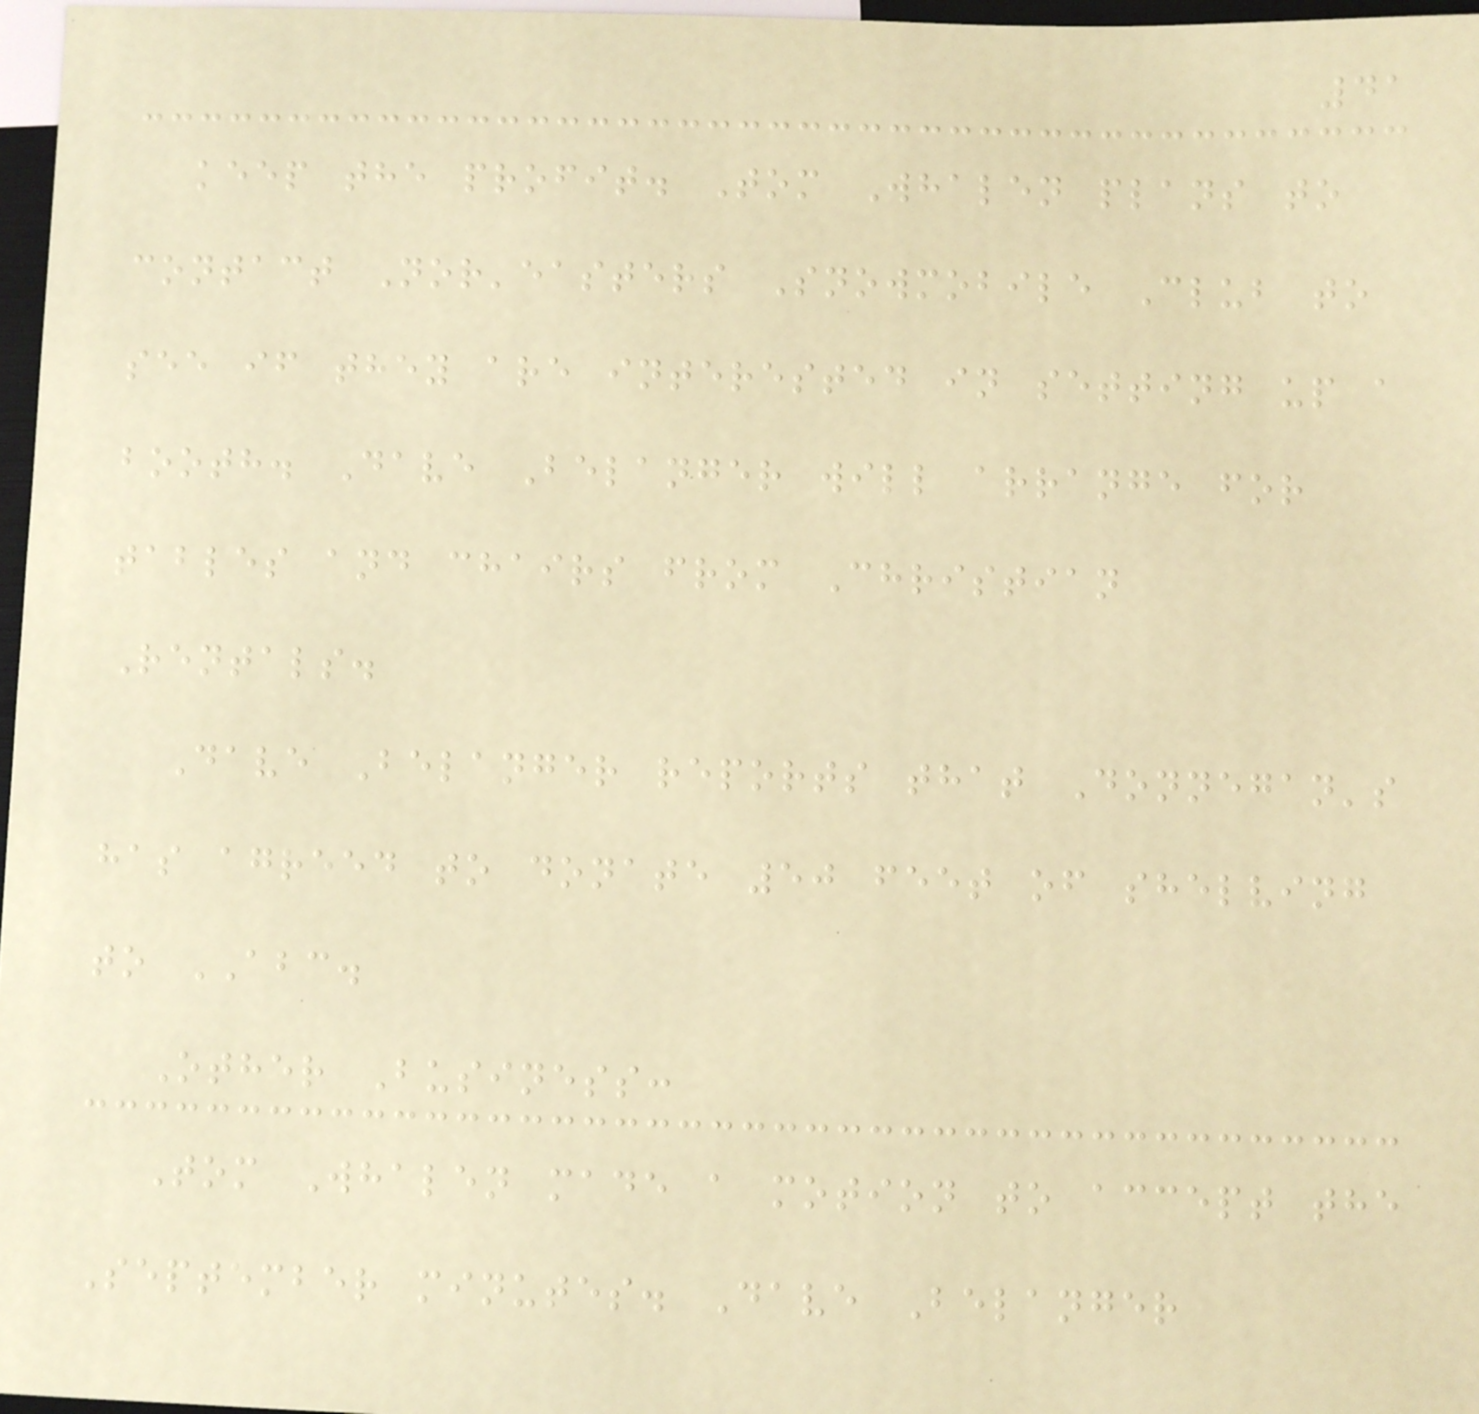41
keep the profit. Tom Whalen plans to
contact Nor'easters Snowmobile Club to
see if they are interested in setting up a
booth. Dave Belanger will arrange for
tables and chairs from Christian
Rentals.
Dave Belanger reports that Donnegan's
has agreed to donate 50 feet of shelving
to ABC.
Other Business:
Tom Whalen made a motion to accept the
September minutes. Dave Belanger
